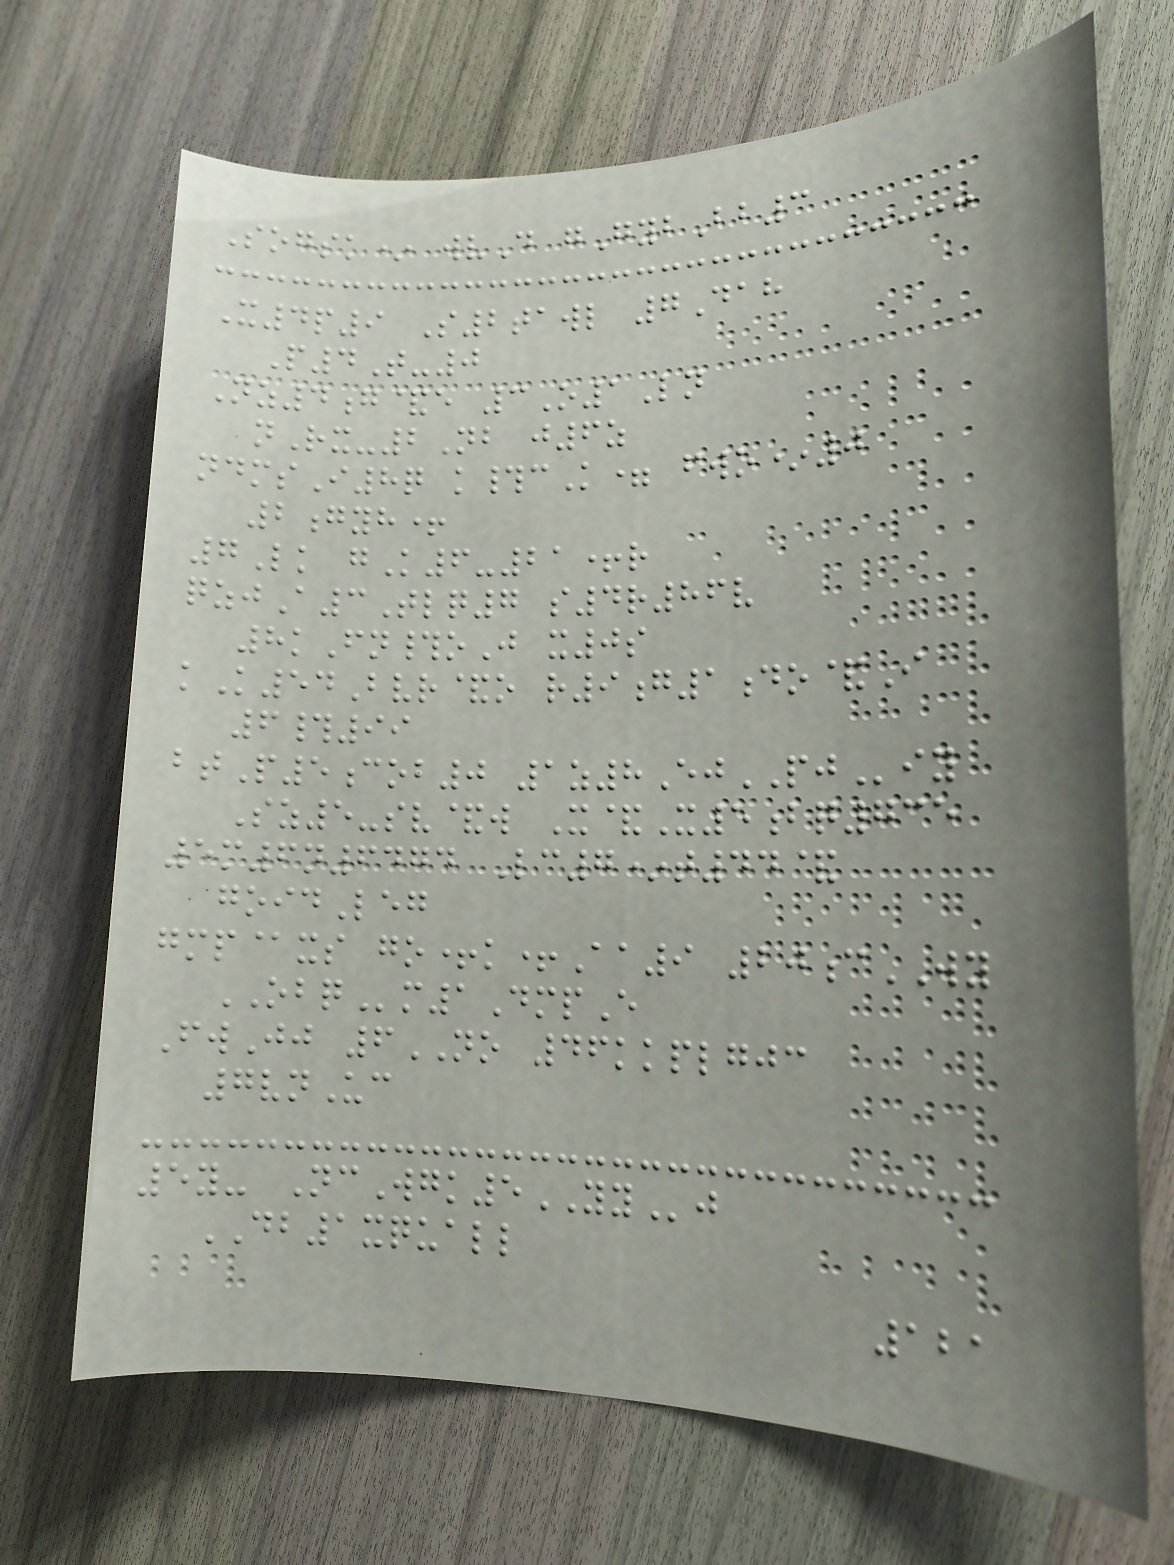Sogsk* wvD gGybBb3
X4p9 S2tawl 7Dah
P4T-0
Nz4g&e 3O1Ln
nRx-2Nb j6z
ndmsI8q k#cK= fwo*0
2gyh+
7Lk gK6-21+r
qzjA3Tlq7 s4r86v
8kFn#oJ x0s
kK54Bvr&o r9g1do&I
6#99
btP5cob0 1z8EjPJiy
Sz5-sv&w X&X5bq735
5m6n6474 Lc7*t44&
goidLeg
gmp@xs go+k+Aa9 20cWY
OBQm1DmpE
FwJj 6NO 46kkplgjc
7vnUc
5y- NcWgk5YYj
DB1xquall
121
